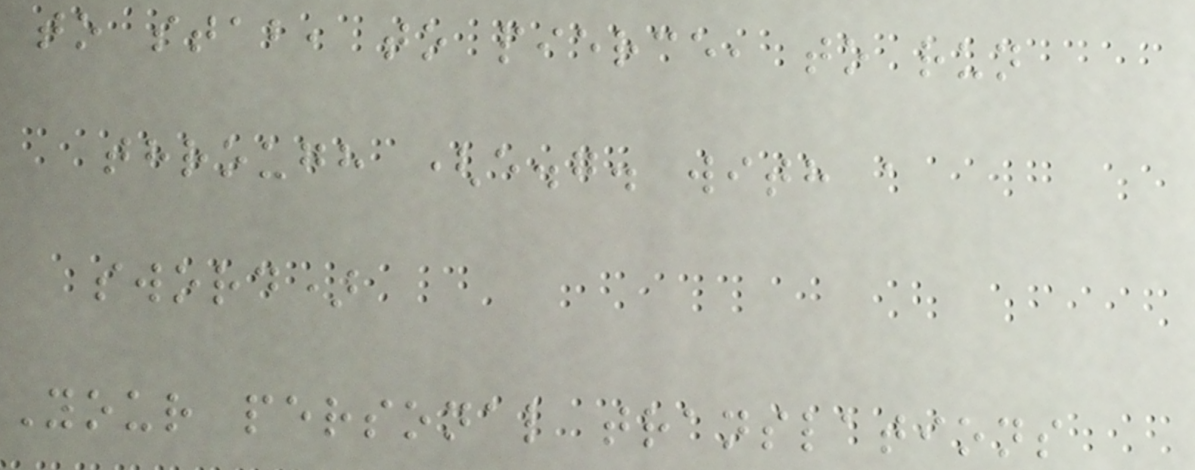to stab, to pierce, to run
through (e.g. with a
sword)
Your personal translations
